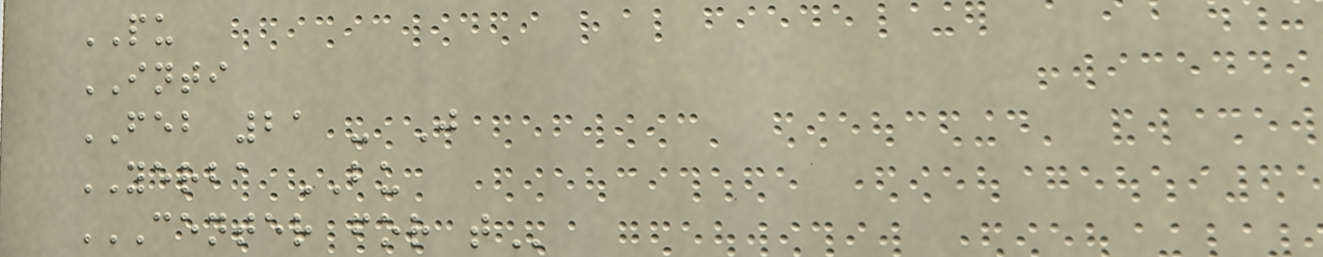PU
INTI
FEB 21 - J
YERBA BU
CENTER FOR T
